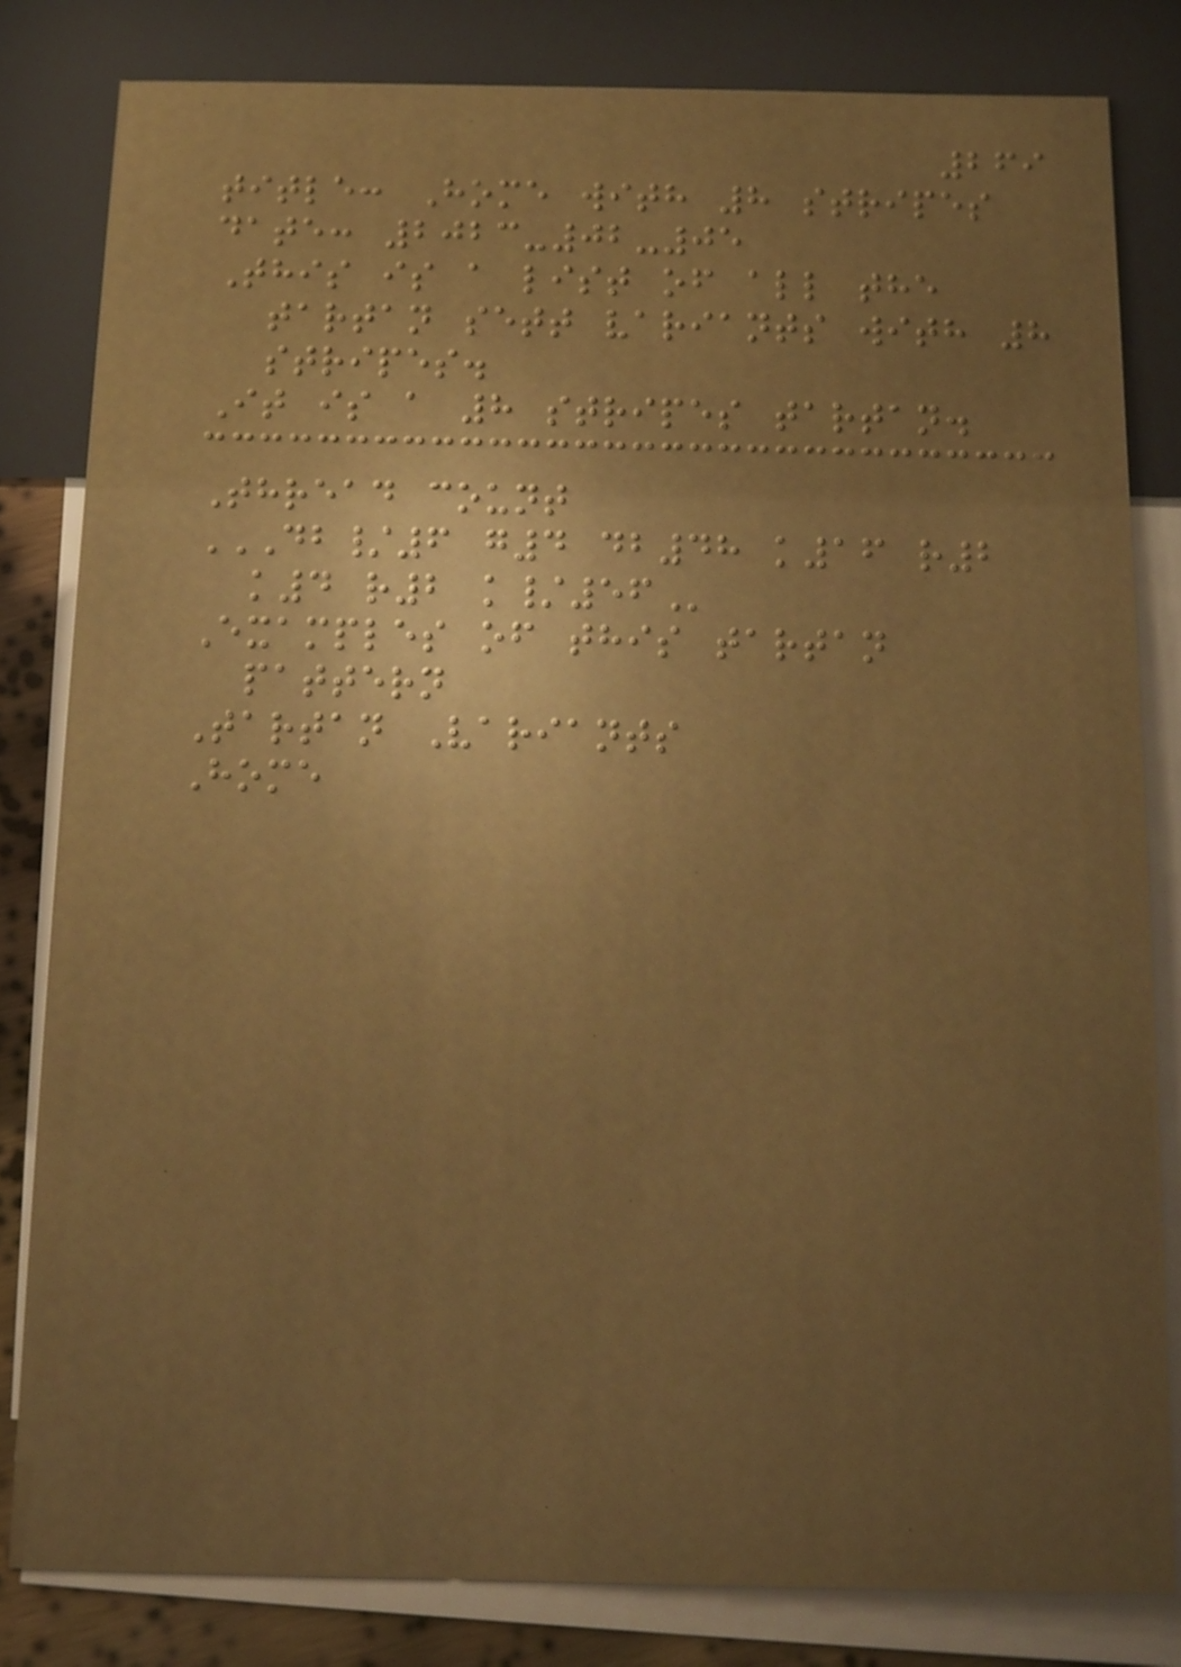269
title: Home with 8 stripes
date: 2023-02-05
This is a list of all the
tartan sett variants with 8
stripes.
It is a 8 stripes tartan.
Thread count
DB/6 G4 DB48 K16 R2
K4 R2 K/56
Examples of this tartan
pattern
Tartan Variants
Home
